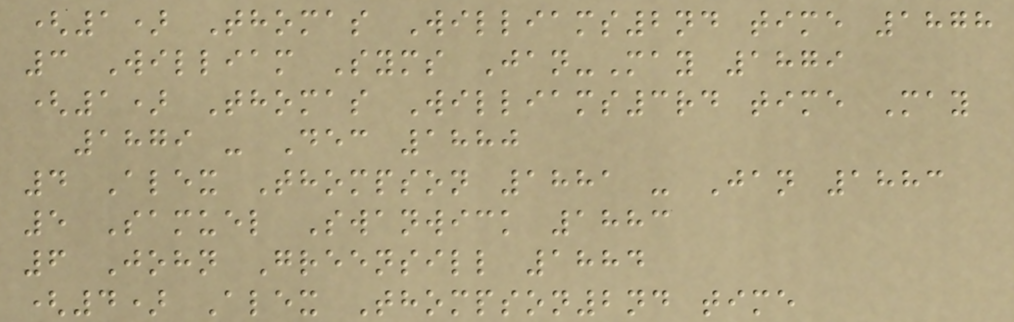(1) Thomas Williams2nd time 1878
3 William Syms Jan-May 1879
(1) Thomas Williams3rd time May
1879 - Dec 1880
4 Alex Thompson 1881 - Jan 1883
5 Samuel Swanwick 1883
6 John Greensill 1884
(4) Alex Thompson2nd time
